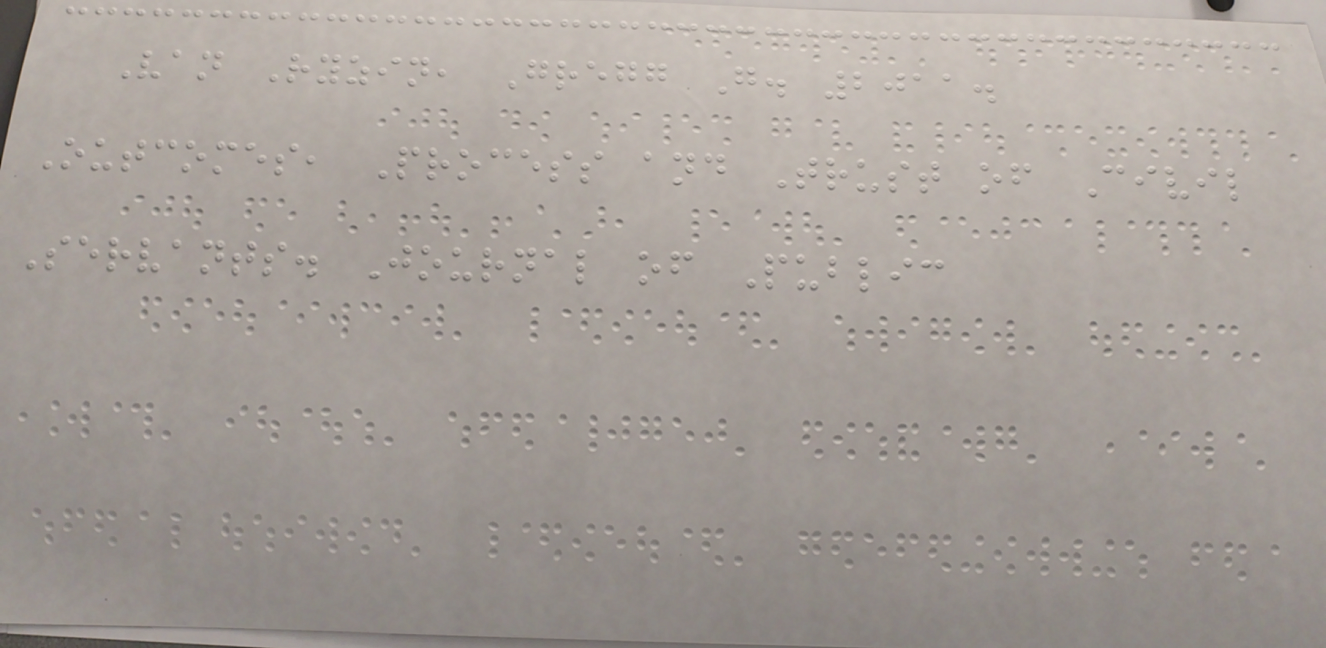Van Ryzin, Gregg G. 2011.
Outcomes, Process and Trust of Civil
Servants. Journal of Public
